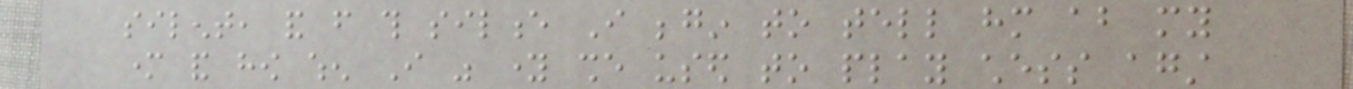silent, and from this silence I begin to tell him about my
mother and how when I was young she used to play chess against
